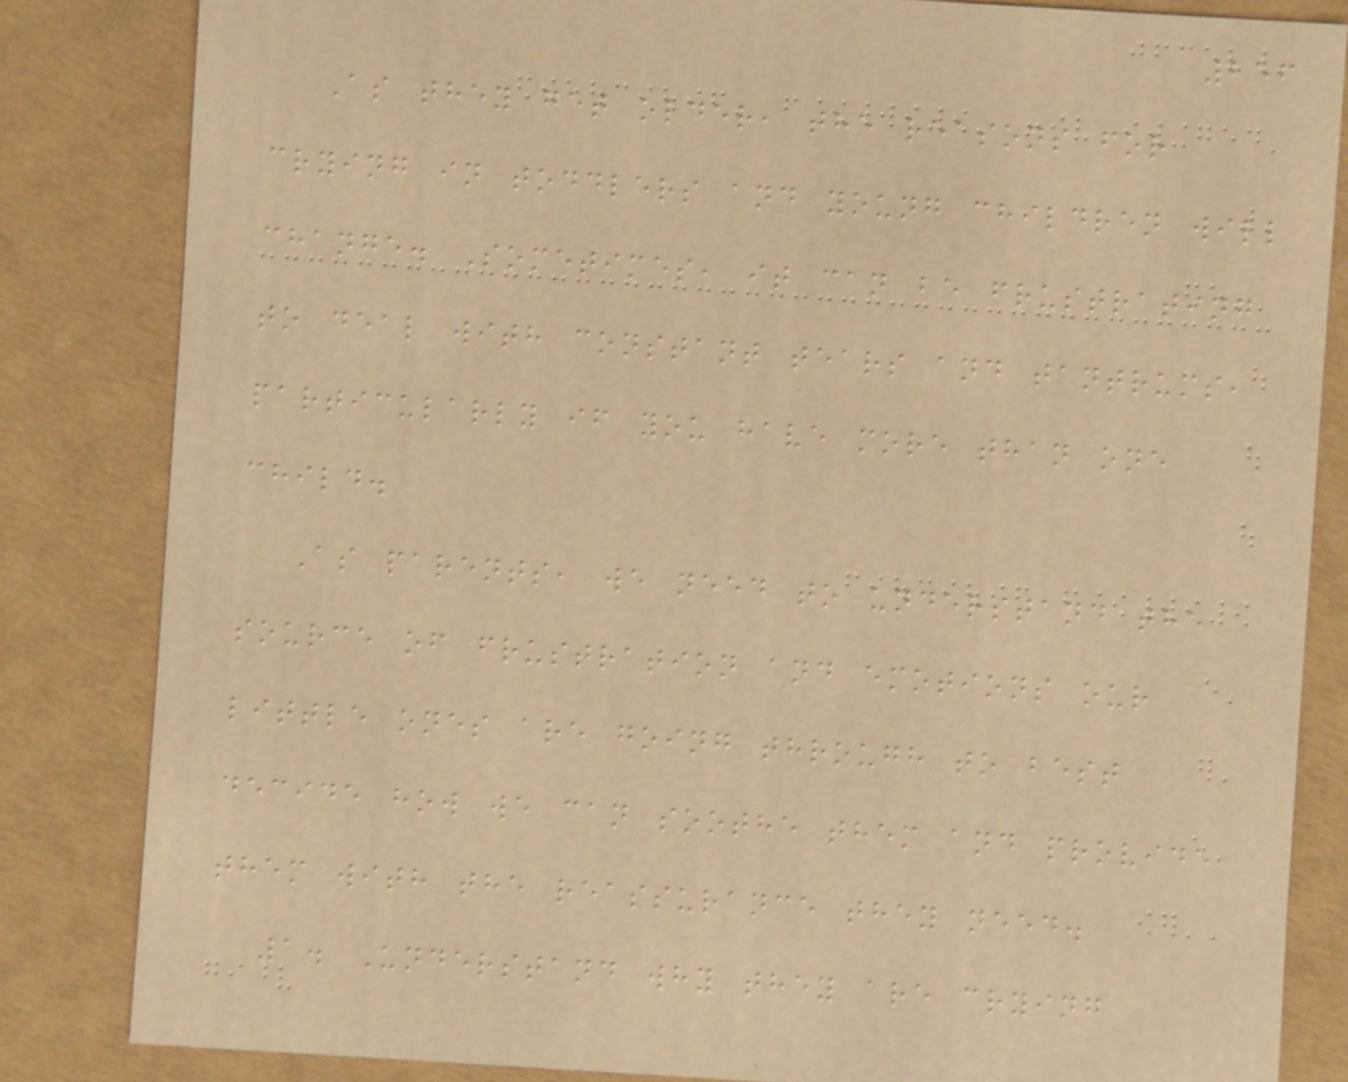256
As they get older, the reasons for
crying in toddlers and young children will
change. Sometimes, it can be frustrating
to deal with constant tears and tantrums,
particularly if you have more than one
child.
As parents, we need to understand the
source of frustration and emotions our
little ones are going through to best
decide how we can soothe them and provide
them with the reassurance they need.
1. Understand why they are crying
